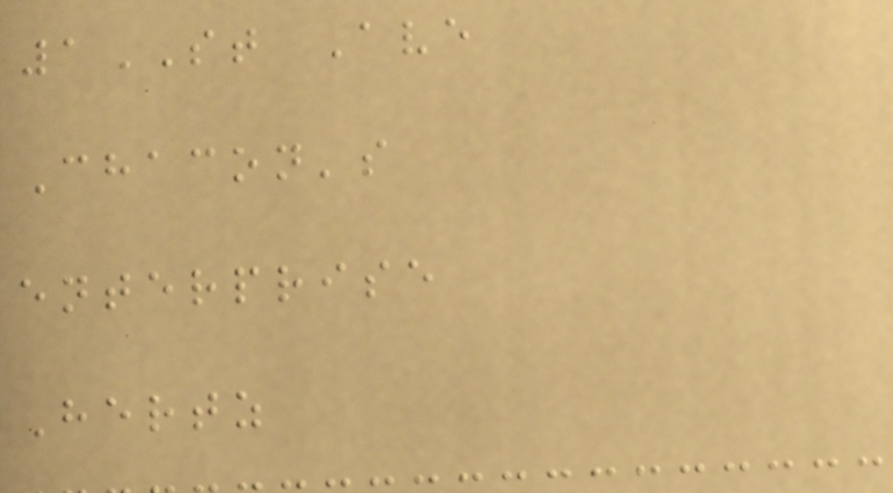1ST Ave
Chacon's
enterprise
Hertz
